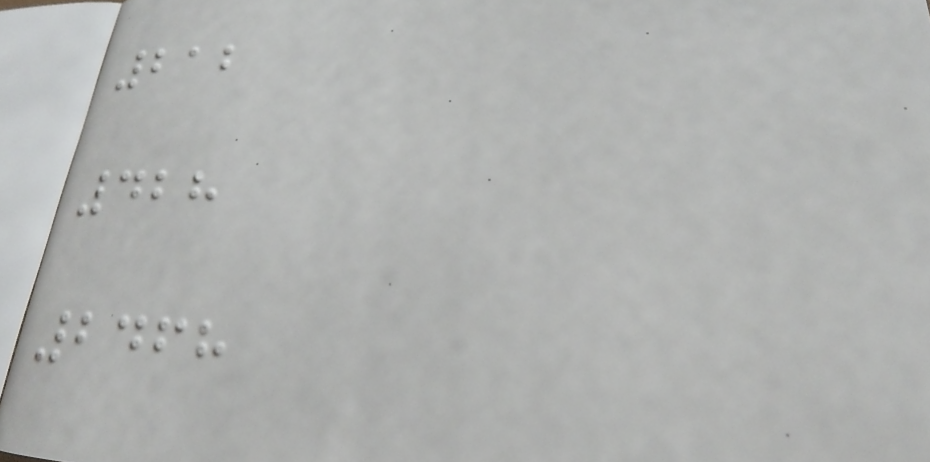212
428
2468
